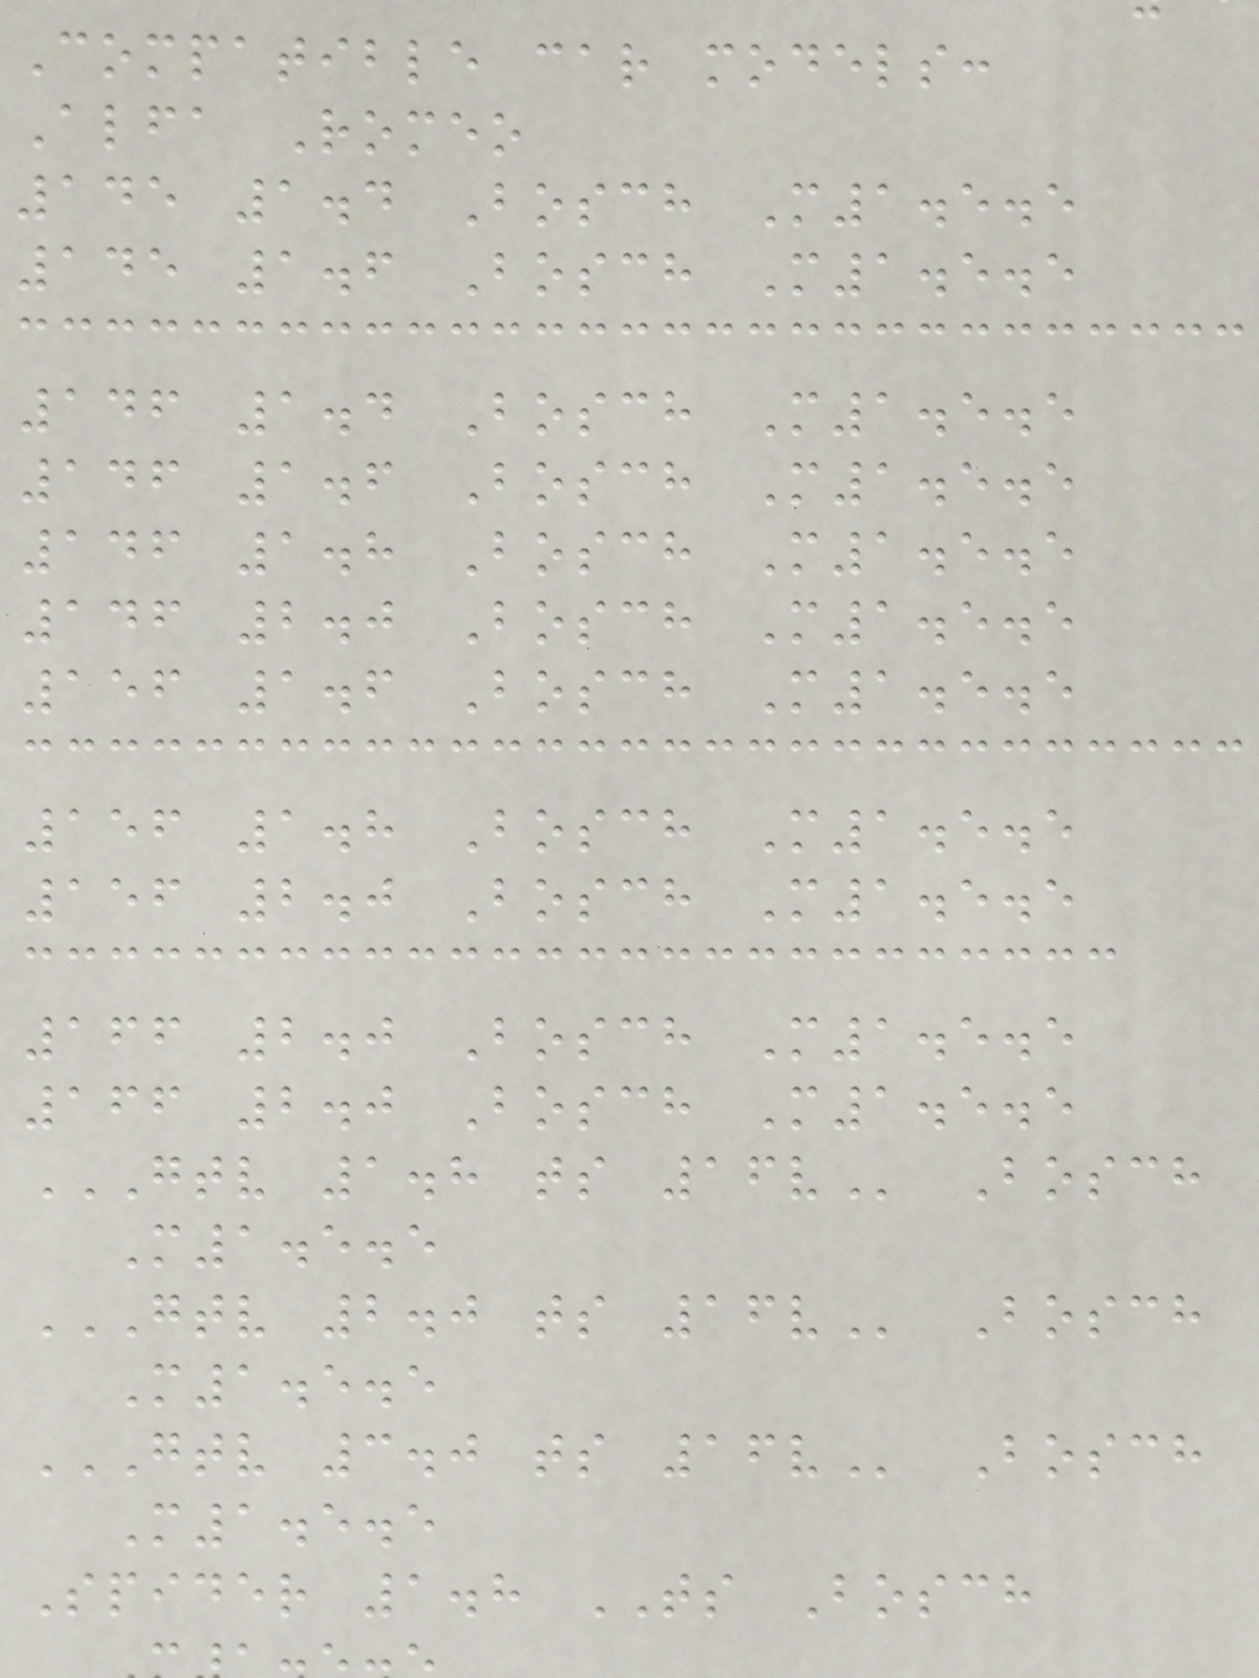Compatible car models:
Alfa Romeo
145 1.4 Bosch M1.5.5
145 1.6 Bosch M1.5.5
146 1.4 Bosch M1.5.5
146 1.6 Bosch M1.5.5
146 1.8 Bosch M1.5.5
146 2.0 Bosch M1.5.5
156 1.6 Bosch M1.5.5
156 1.8 Bosch M1.5.5
156 2.0 Bosch M1.5.5
166 2.0 Bosch M1.5.5
166 2.0 Bosch M1.5.5
GTV 1.8 TS 16V Bosch
M1.5.5
GTV 2.0 TS 16V Bosch
M1.5.5
GTV 3.0 TS 16V Bosch
M1.5.5
Spider 1.8 TS Bosch
